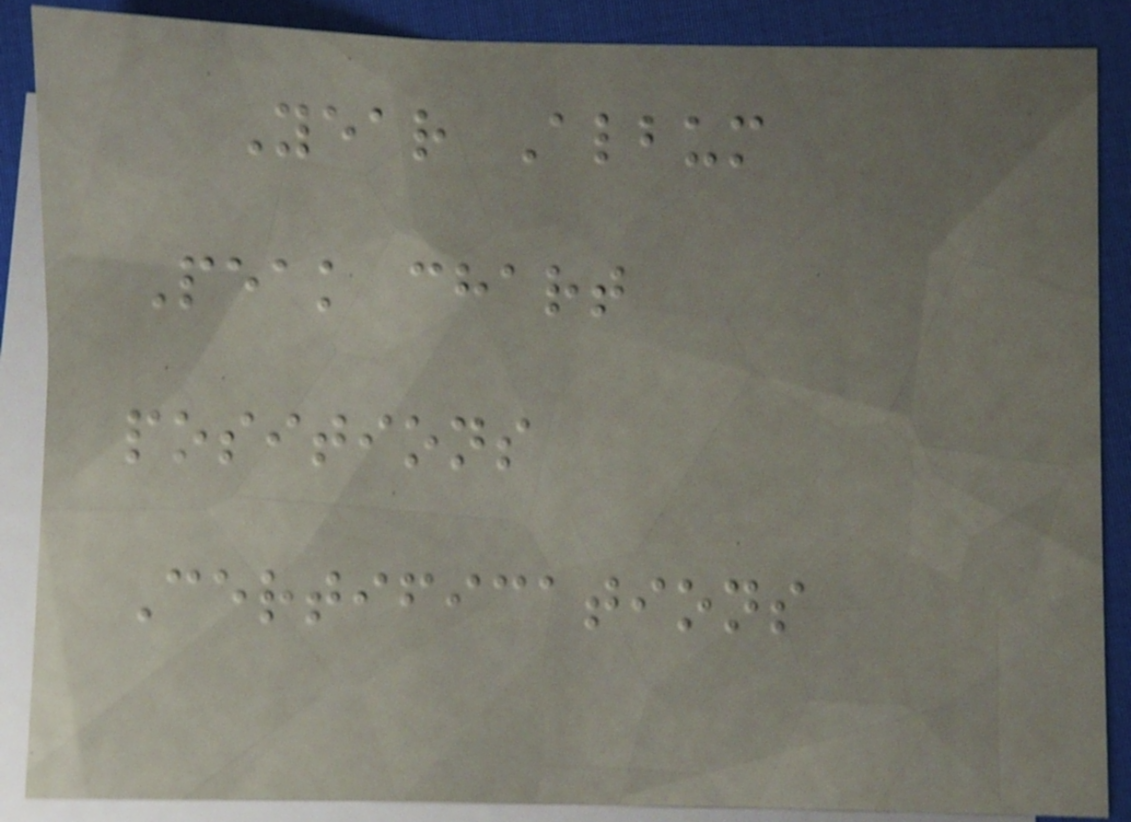Year Album
Peak chart
positions
Certifications
